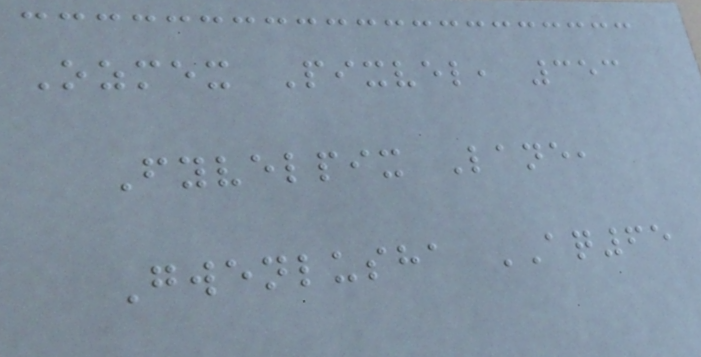Ozmex Pixvel, 353
Fyvelpix Lane,
Gwenlusha AQ65
